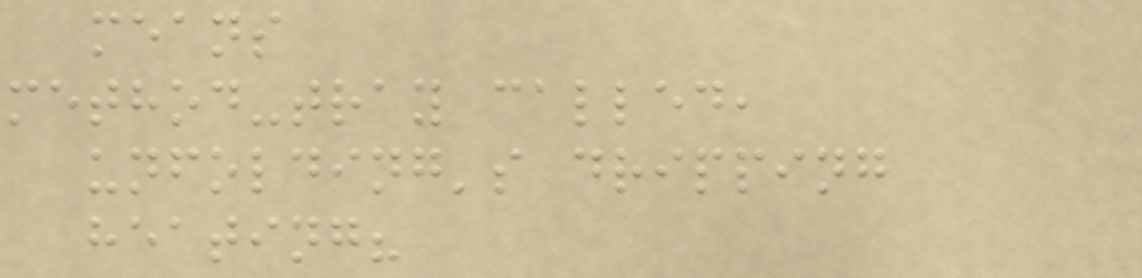means
method-tray called,
unfolding's dripping
heating?
